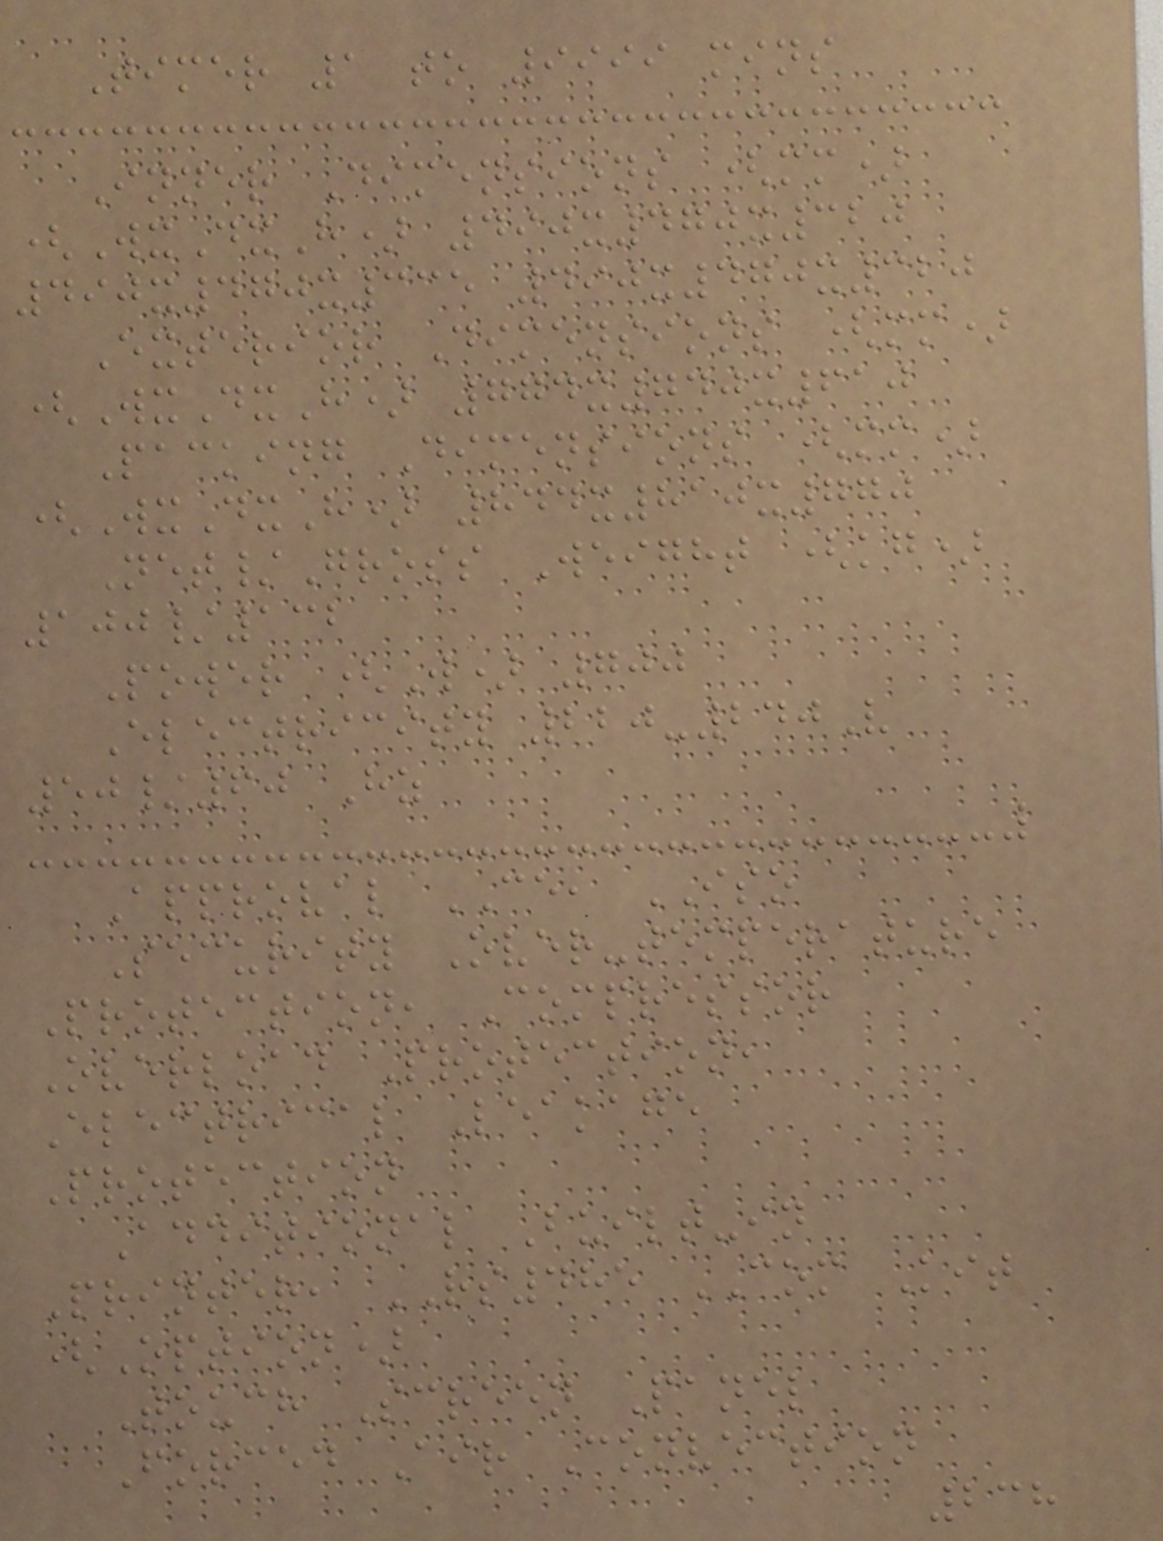Timer 1 to 9999 mins
Inner Dimensions (mm)
(WxDxH) 490x470x320
490x470x335 490x470x320
Exterior Dimensions (mm)
(WxDxH) 774x740x610
Packing Dimensions (mm)
(WxDxH) 844x810x770
Net/Gross Weight (kg)
100/132
Power (W) 700
Electricity 220-240V
50/60 Hz
Approval CE, ISO
Security Over-temperature
Protection, Compressor
Overload Protection,
Electrical Leakage
Protection
Additional Built-in
Printer, RS485 COM Kit
(Option)
Touch Screen Panel
Forced Air Convection
238
